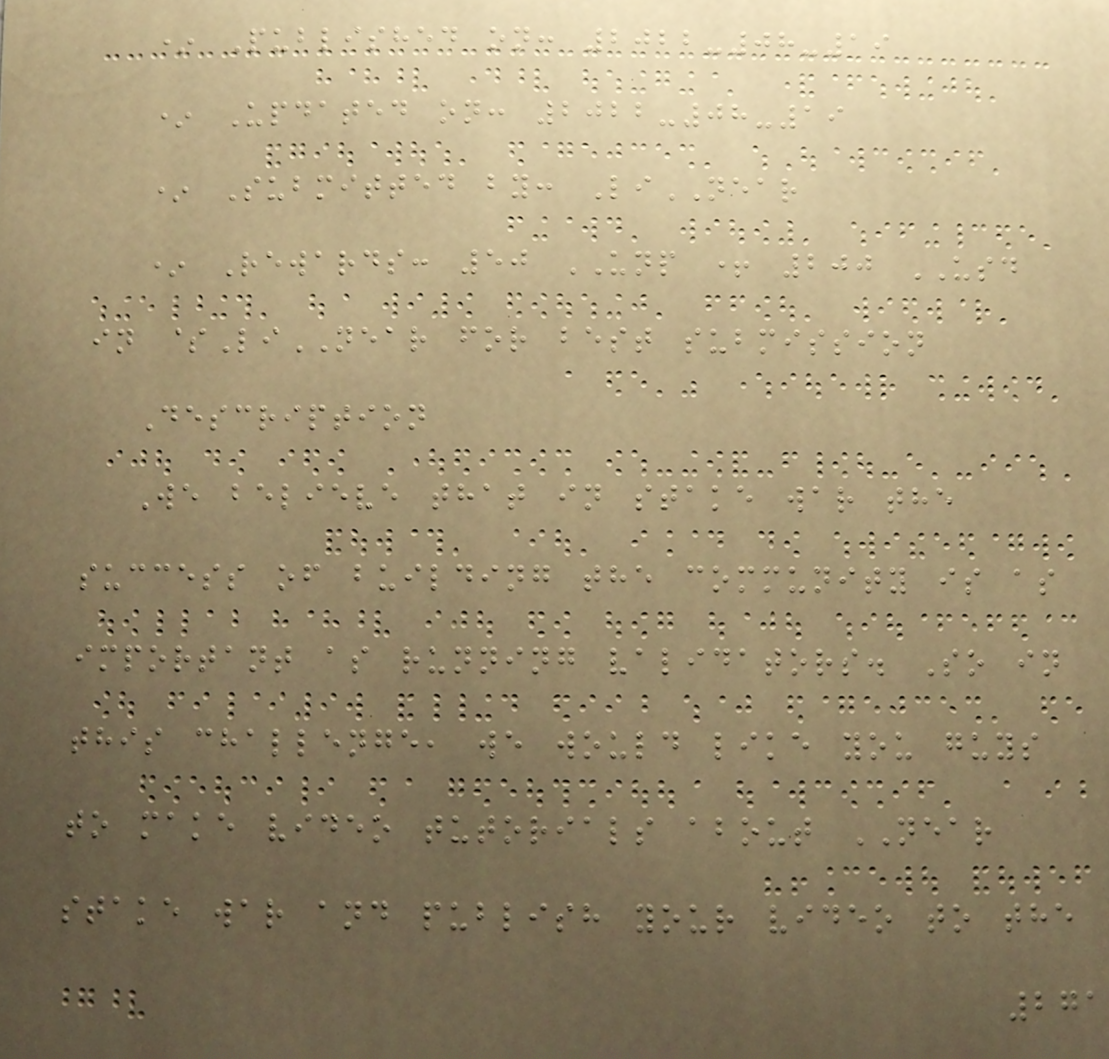* Published on: 2022-08-19
* Updated on: 2022-08-19
* Submitted by: LiNEAR
* Rewards: 50 UNP + 200 USD
in $LiNEAR for best submission
Description
We believe that in stake war the
success of building the community is as
important as running validators. So in
this challenge, we would like you guys
to make video tutorials about NEAR
stake war and publish your video to the
271
